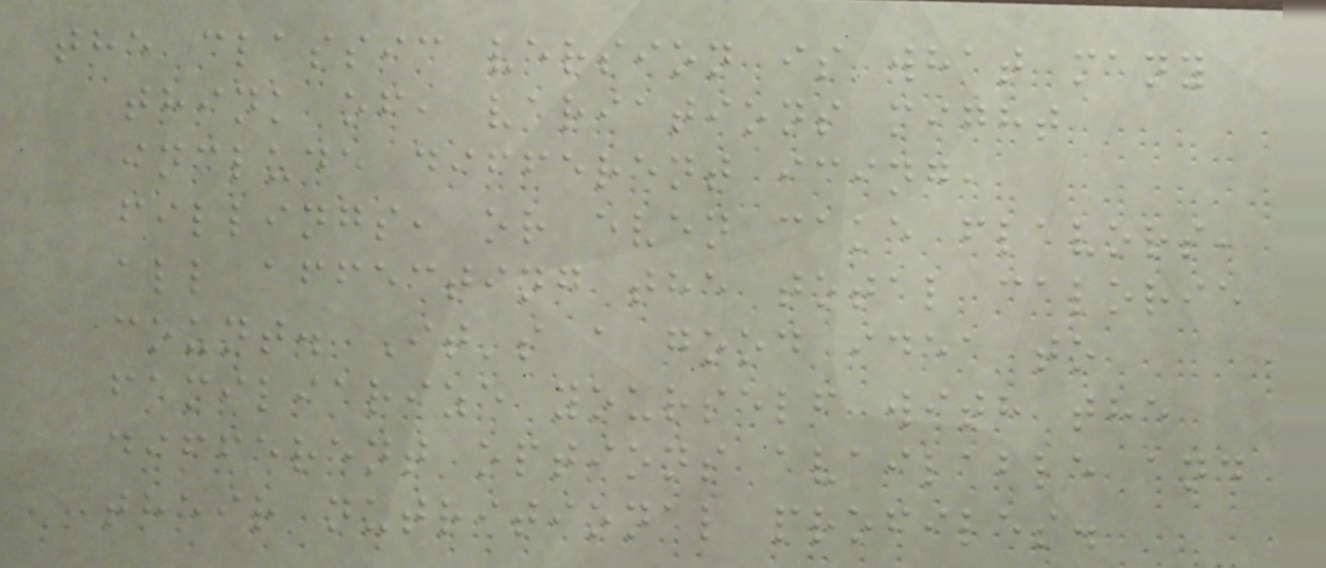the classic version is what many
think of, variations might
include different icing,
fillings, or even cake flavors,
all affecting the total calorie
count. It's a good idea to
familiarize yourself with the
different options available and
their nutritional profiles.
